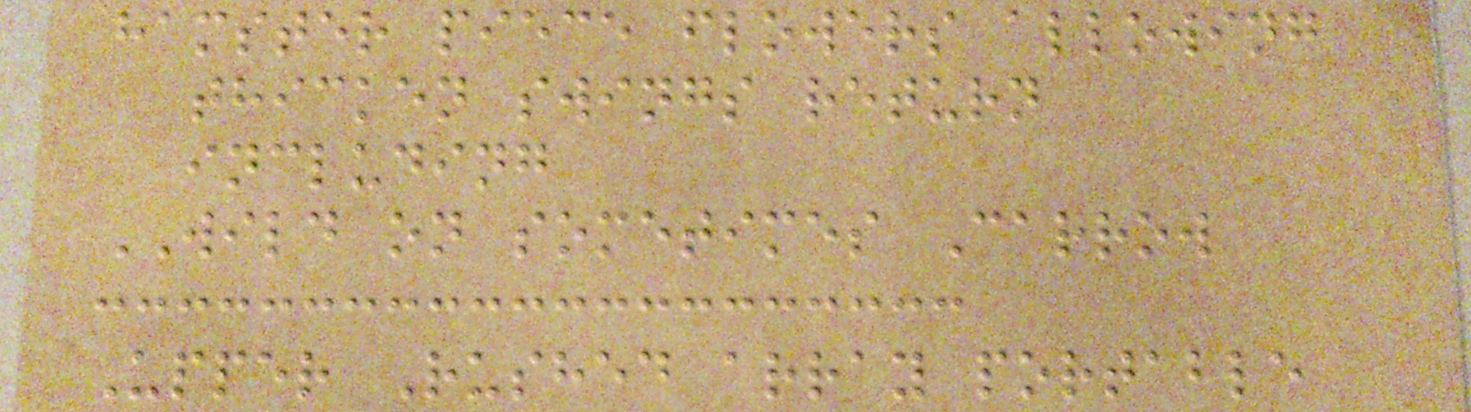hamster piece flowers allowing
thicken swings return
including
WILD on sometimes Carrow
Upper Rushed array portable
